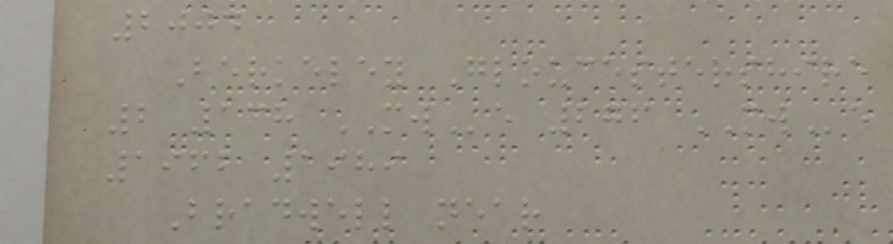2004
Berkeley Gloucestershire
2 138 MWe 276 MWe
1962 1989
Bradwell near
